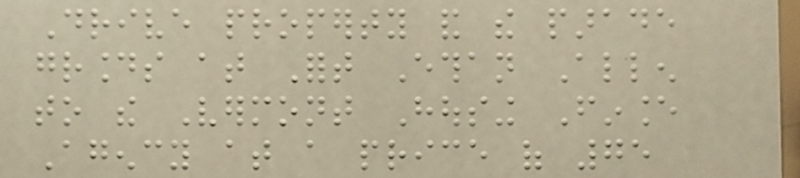Drive property and the parade
grounds at Fort Ethan Allen
to the Vermont Housing Finance
Agency at a price of 75
